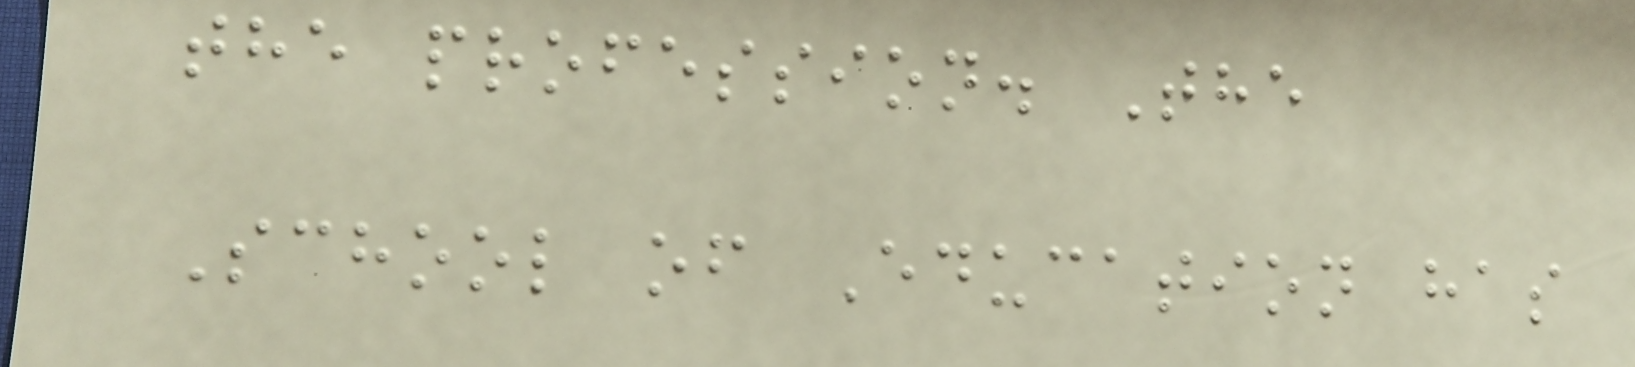the profession. The
School of Education has
